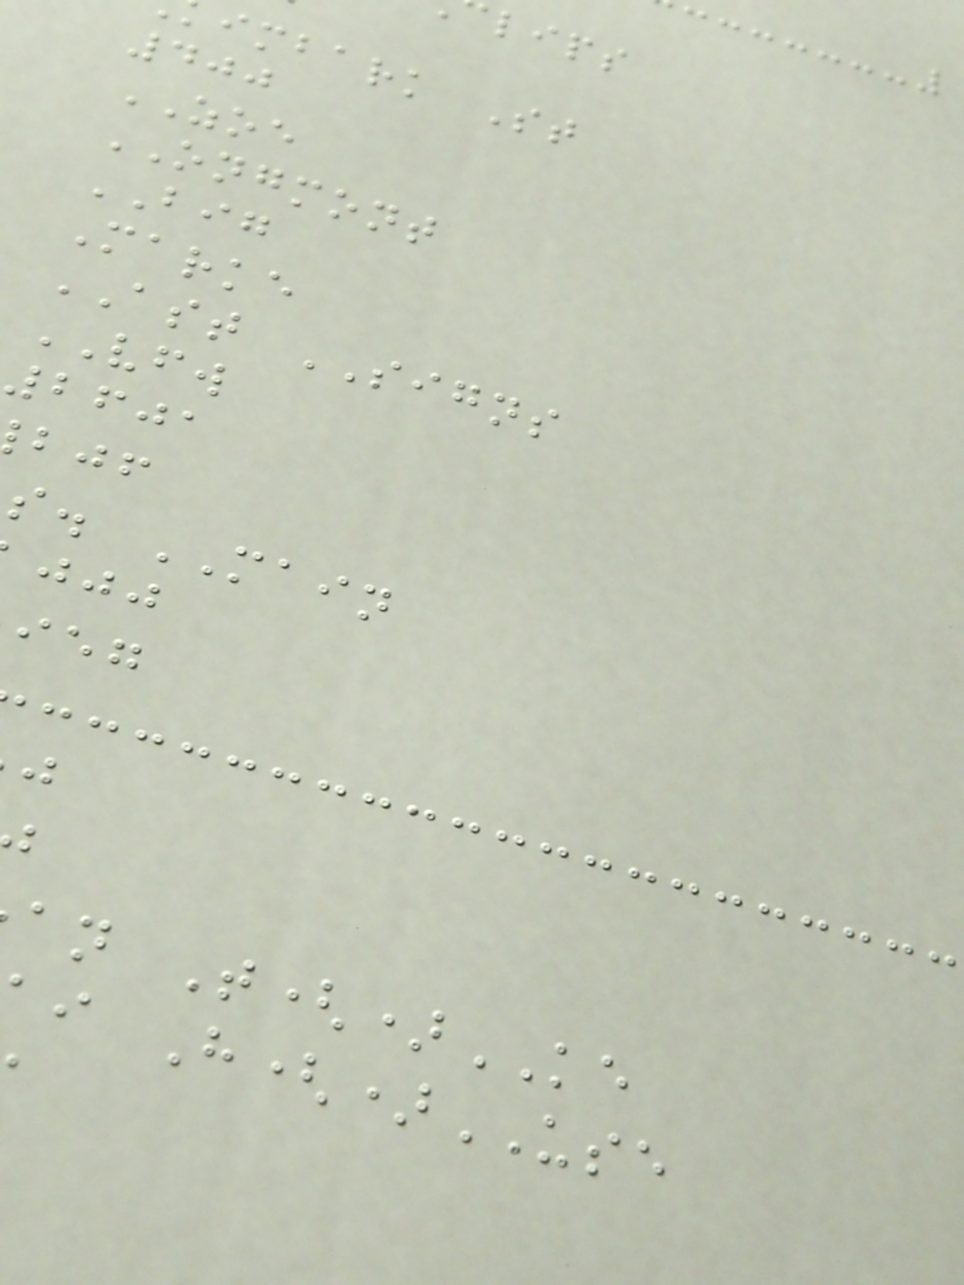lips
imbark St
400
ZOE
ONGMONT
BIG
Marke
AST SIGNS
VFW
2601
s. MAIN
an T()KE
i H()USE
